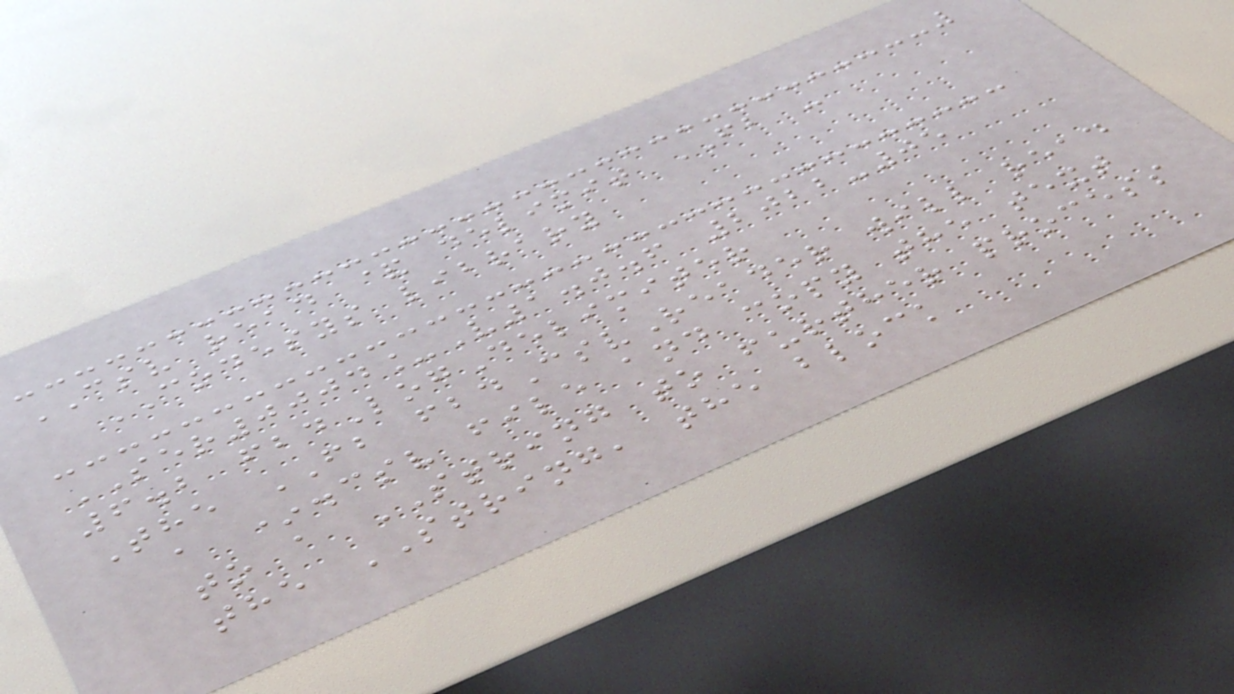CSV read & delimit FB -
CODESYS library
SER0004_V1.0.6 2022-05
6.2 fbdLogDelimiter
The FB fbdCsvReader will read
a *.csv file and copy the text
to a STRING to further process
the STRING, the block
